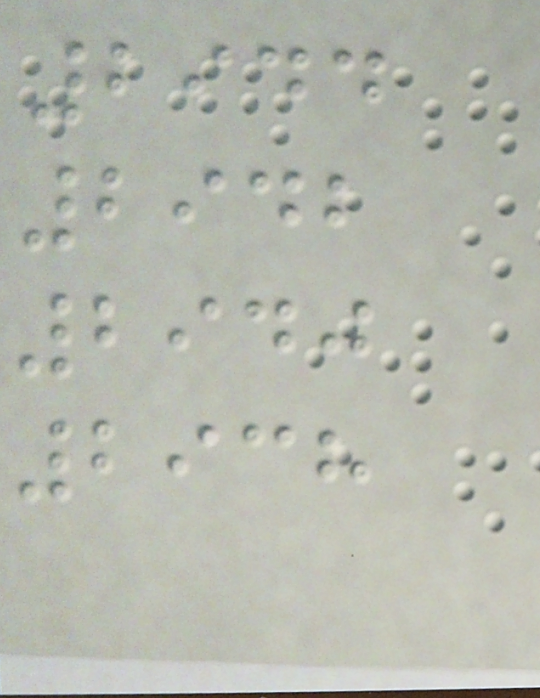2944
2942
2940
2938
